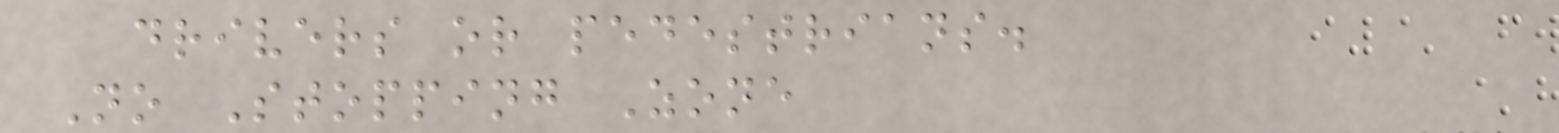drivers or pedestrians.
No Stopping Zone
